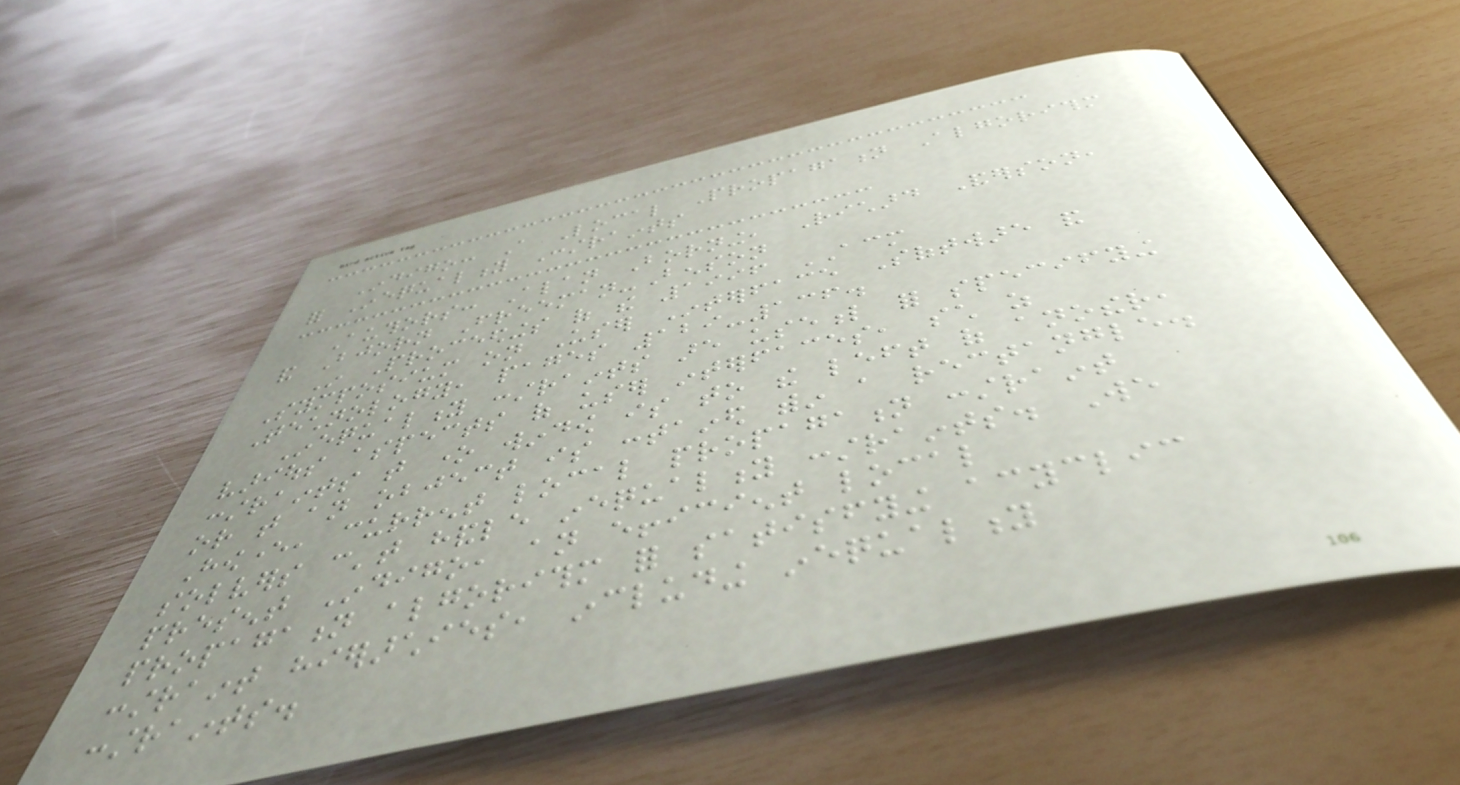Indigo: A Local Propagation Algorithm
for Inequality Constraints
Authors: Alan Borning, Richard Anderson,
and Bjorn Freeman-Benson
In Proceedings of the 1996 ACM
Symposium on User Interface Software and
Technology, pages 129-136.
Inequality constraints are useful for specifying
various aspects of user interfaces, such as
constraints that one window is to the left of another,
or that an object is contained within a rectangle.
However, current local propagation constraint
solvers can't handle inequality constraints. We
present Indigo, an efficient local
propagation algorithm for satisfying acyclic
constraint hierarchies, including inequality
constraints.
